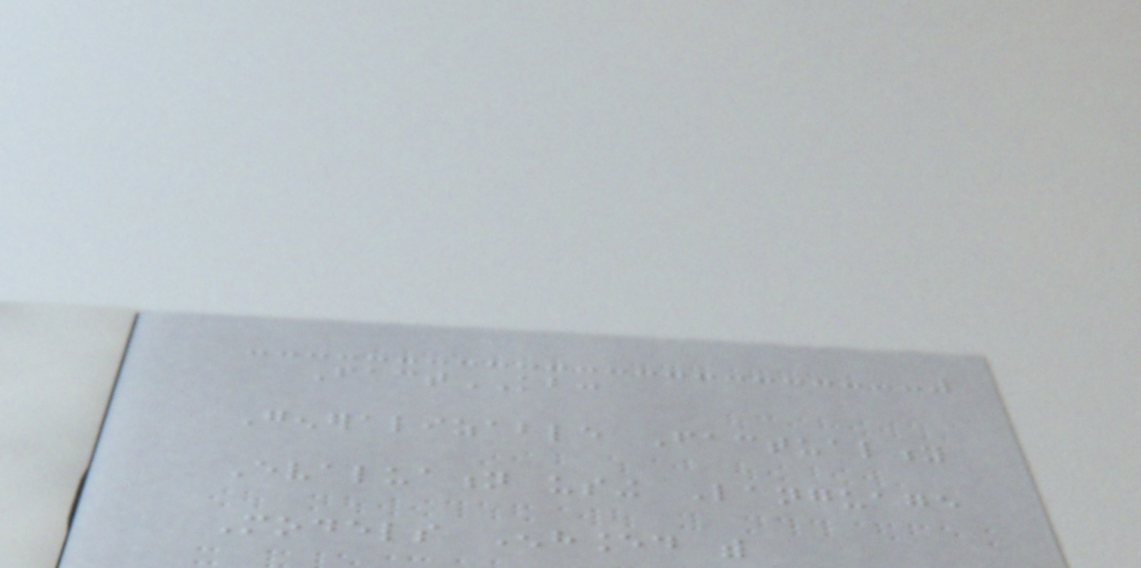FactKB:
Generalizable Factuality
Evaluation using Language
Models Enhanced with
